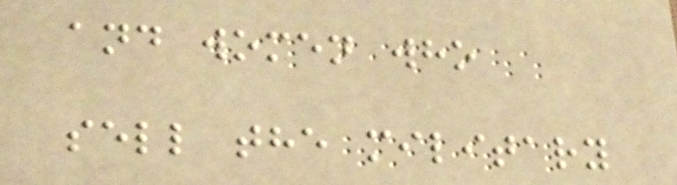and women who
sell the military
